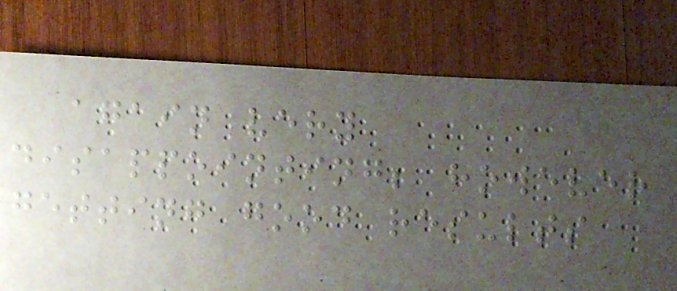again very
disappointing; however
getting good results
